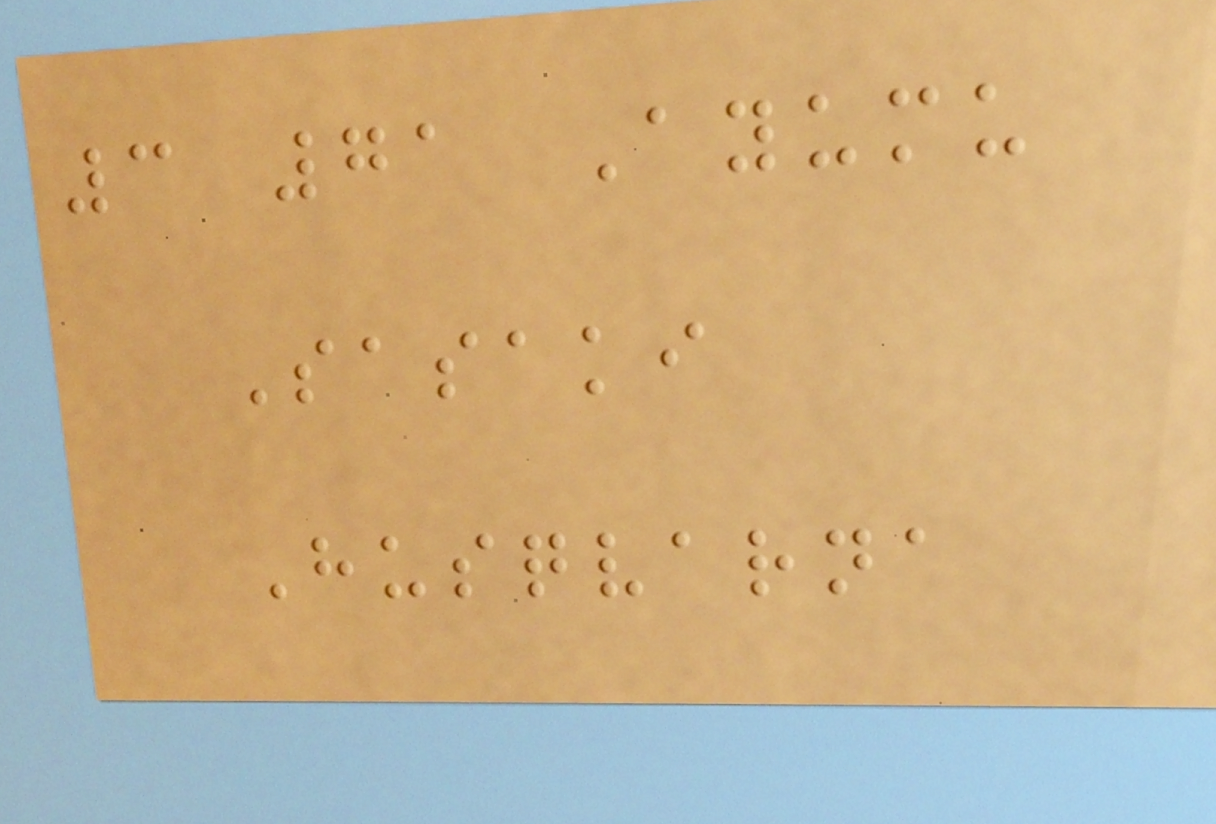3 71 Ayumu
Sasaki
Husqvarna
